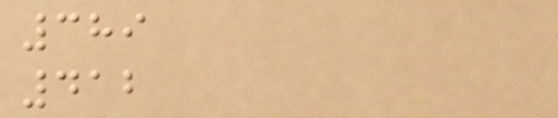389
412
